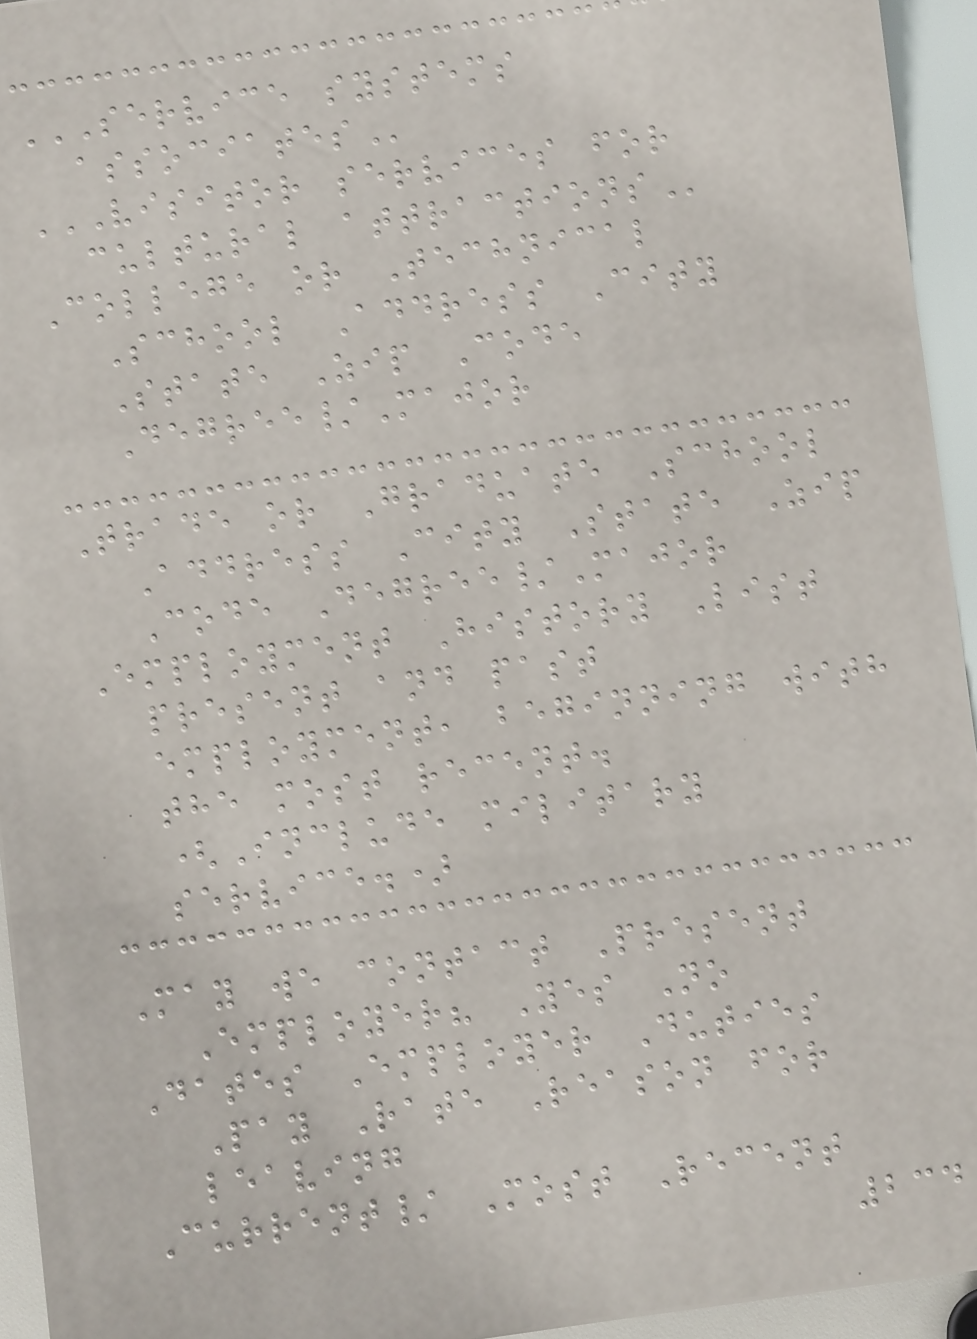SERVICE SYSTEMS
ASSOCIATES
VISITOR SERVICES FOR
CULTURAL ATTRACTIONS
College or Technical
School Address City
State Zip Code
Degree/Major
Trade or Graduate School
Address City State Zip
Code Degree/Major
Employment History List
present and past
employment, beginning with
the most recent.
(Include military
service.)
May we contact Present
Employer? Yes No
Dates Employer Duties
Pay Rate Reason for
leaving
Current/ Most Recent
234
